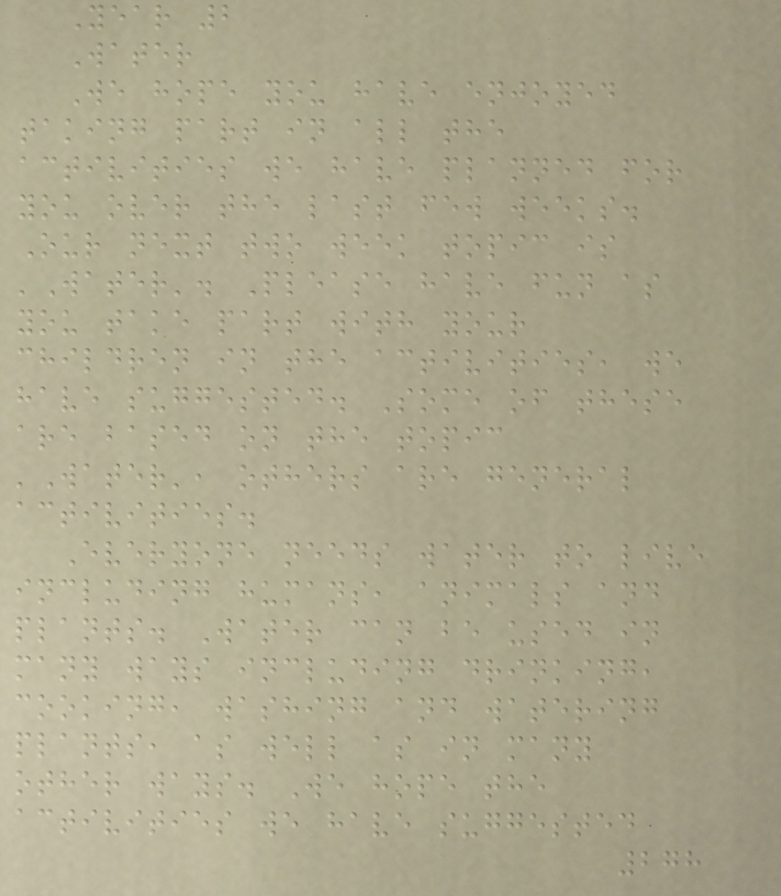Year 2
Water
We hope you have enjoyed
taking part in all the
activities we have planned for
you over the last few weeks.
Our next two week topic is
'Water'. Please have fun as
you take part with your
children in the activities, we
have suggested. Some of these
are based on the topic
'Water', others are general
activities.
Everyone needs water to live
including humans, animals and
plants. Water can be used in
many ways including drinking,
cooking, washing and watering
plants, as well as in many
other ways. We hope the
activities we have suggested
278
